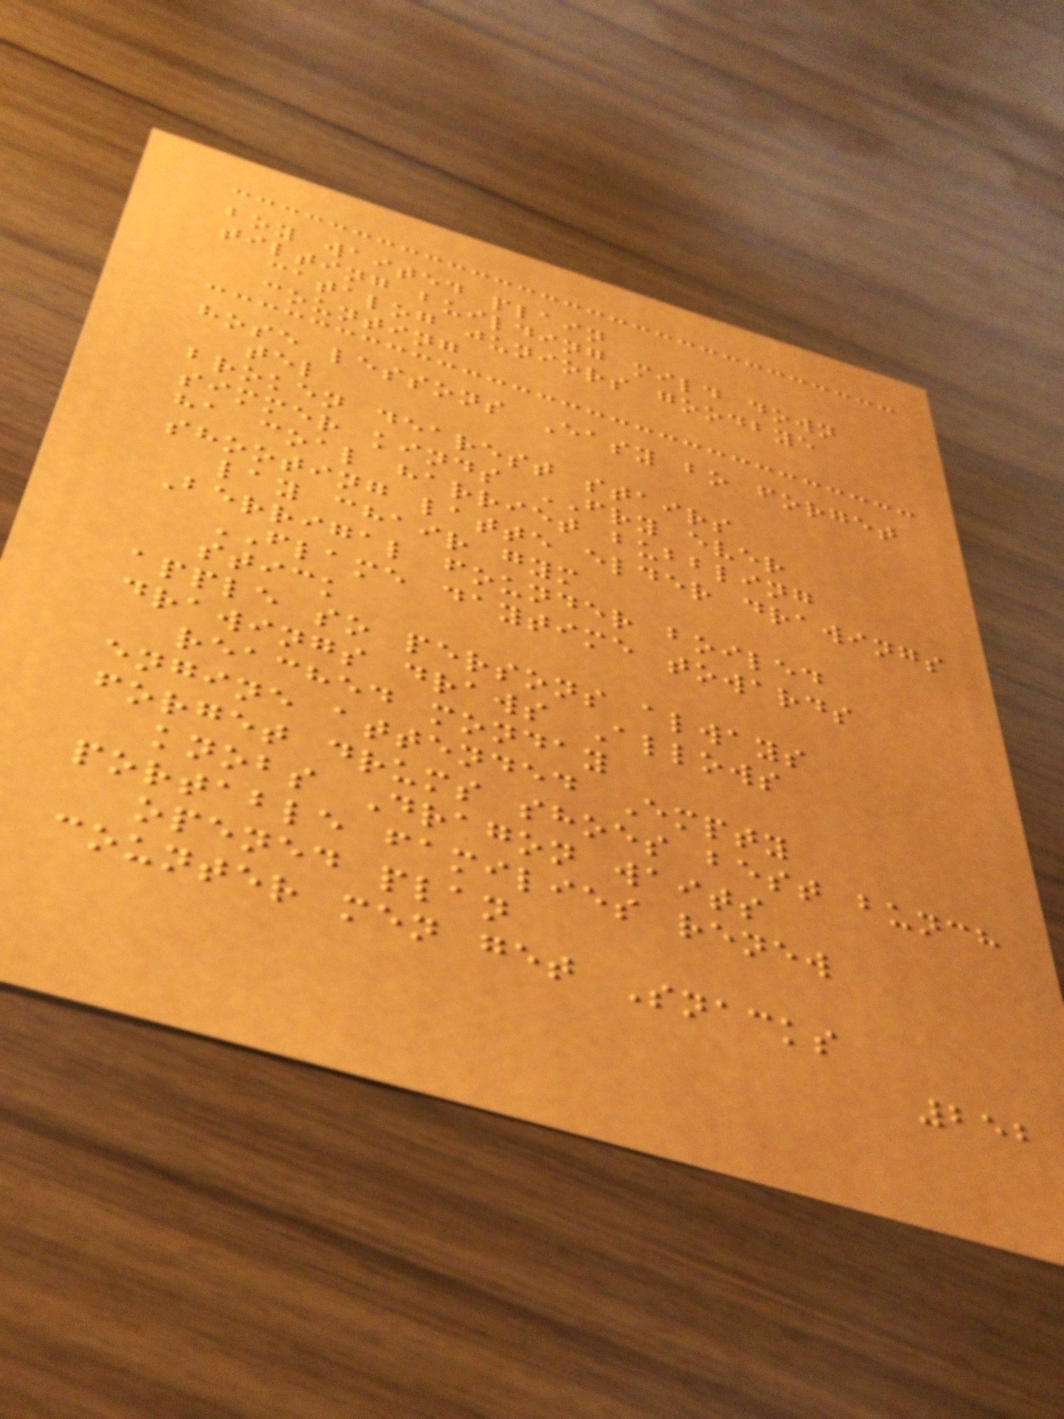boy waited plain
tilting building mild down
catalog juniors goodbye
counting
hose lessons Easy bo forget
tel
broken dearest stairs
simmer kinds FRY ever
ha coal harriet bubbling
shooting latte elder drawings
lay chair gym
Berrigal founder boiled
FLAME daytime towards
stick
apple so persons always
drawings draws Allows
reached monday
engine attended Empty
forget drums shoes best bunch
knobs Dragon waits
portable families renew
opened plan
counter men get Snacks
252
